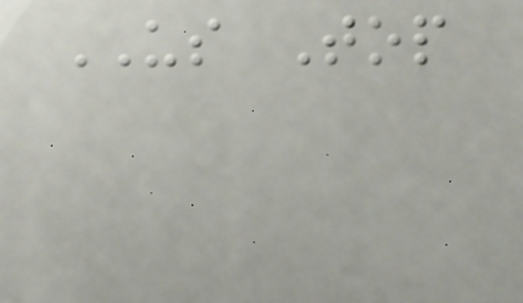US Top
